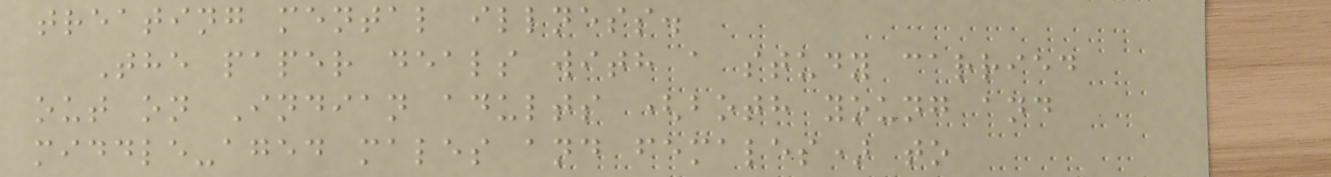treating mental illness.
The paper deals with a study carried
out on Indian adults (both young and
middle-aged males and females) to
